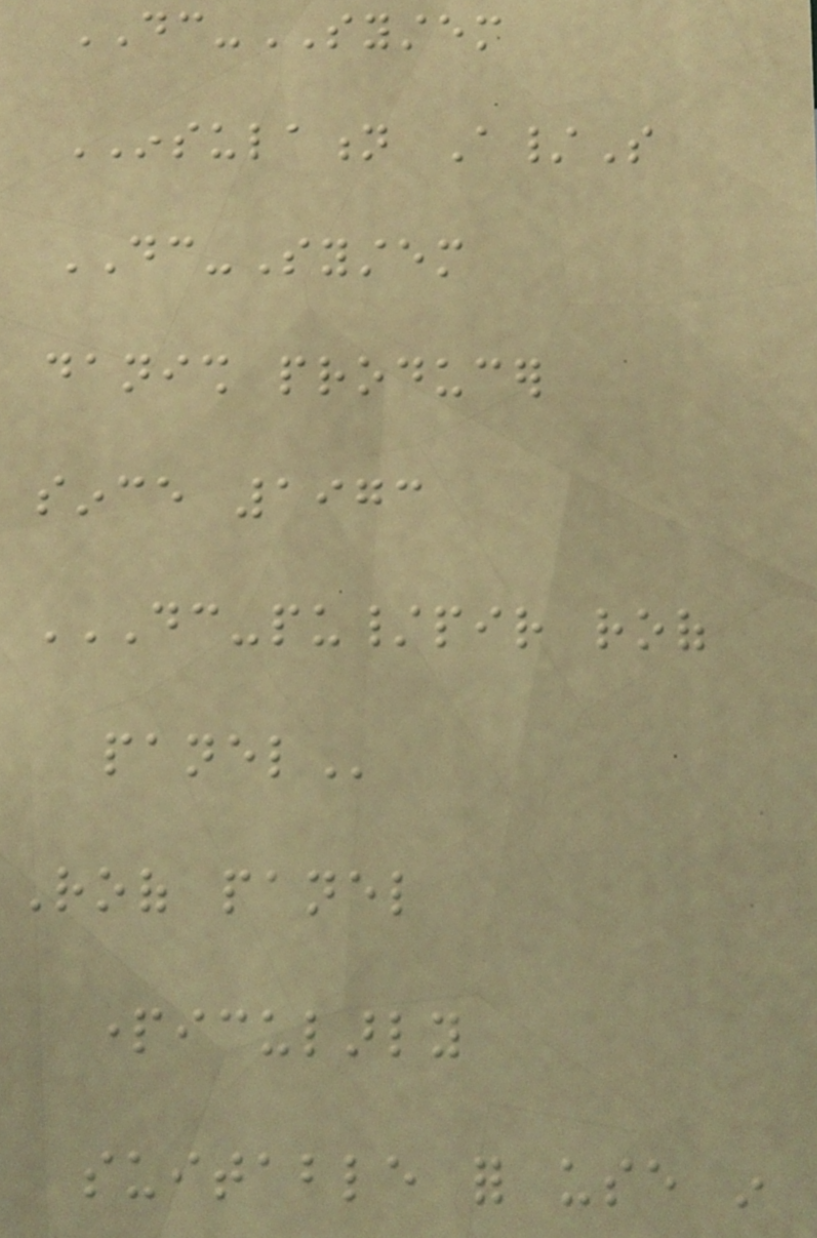DC-SYSTEM
INSULATION A/S
DC-System
danish producer
since 1973
DC-PU/PIR ROOF
PANEL
Roof panel
particularly
suitable for use in
